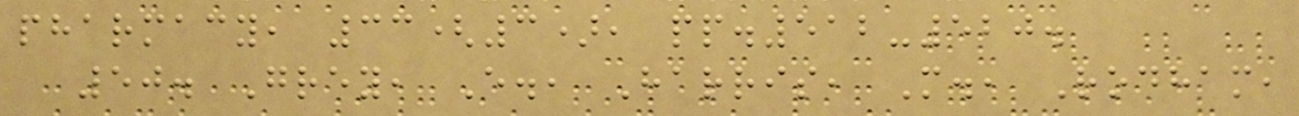pharmacy, 33(3), pp.512-520.
50. Grey, E., Harris, M., Rodham,
